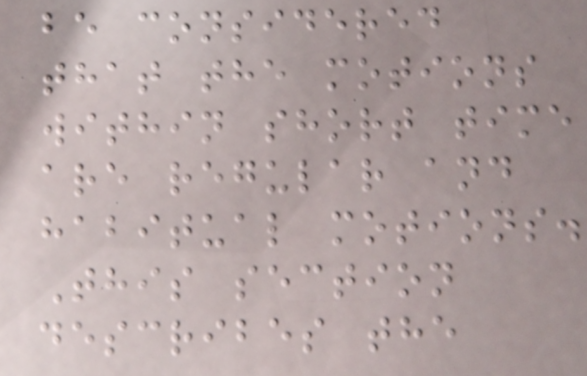be considered
that the motions
within short time
are regular and
habitual motions.
This section
describes the
